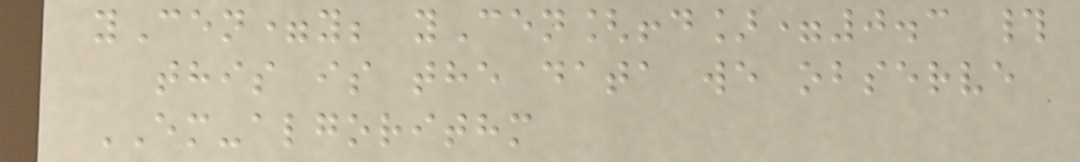yCen=y; yCen[!d]=0.3 #
this is the data we observe
EM-algorithm
